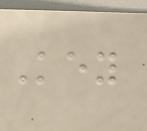Key
